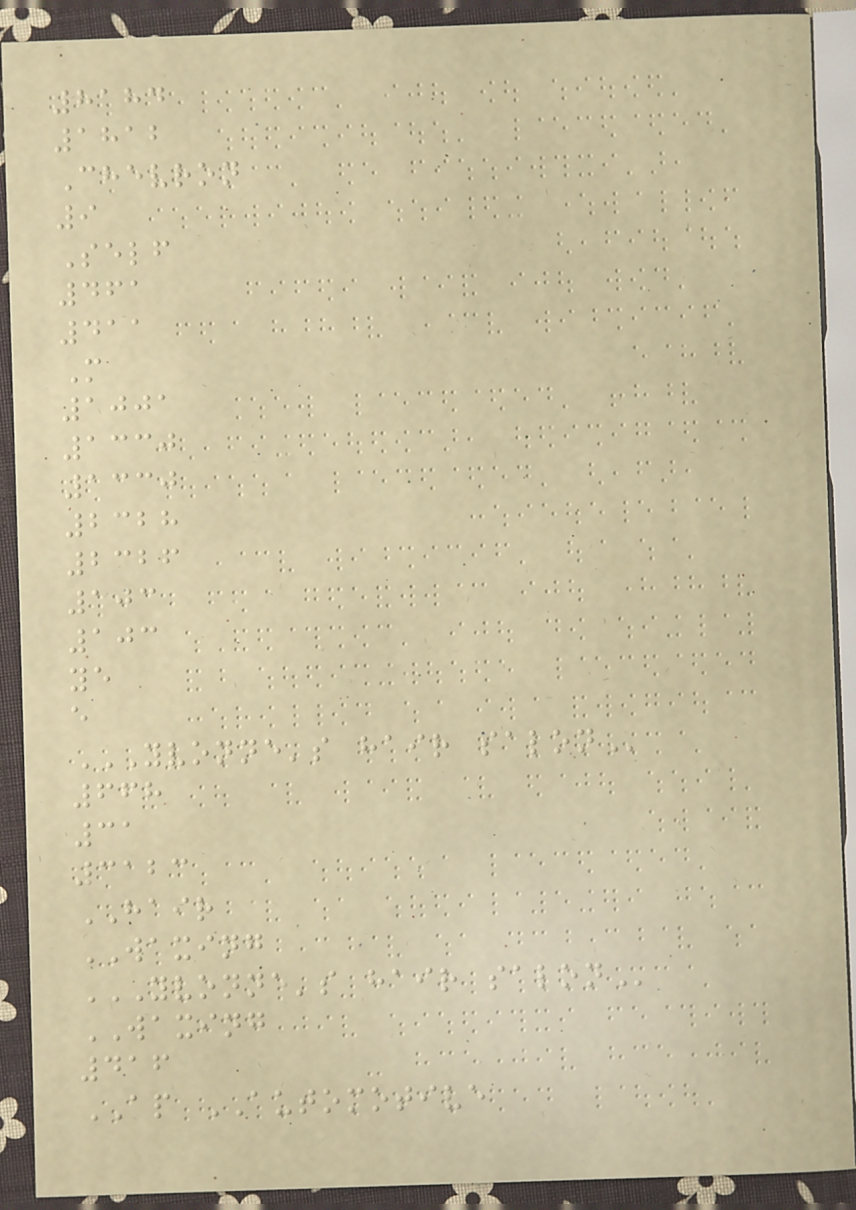8184
1812
Chevron
9
Self
461
411
M
1001
1330
1330
2328
2326
103
103
ye
e
YVONNE'S HAIR SALON
668
31
3123
HAIR
WAXING
YVONNE'S HAIR SALON
WAXING
416
AP AUTOMOTIVE
